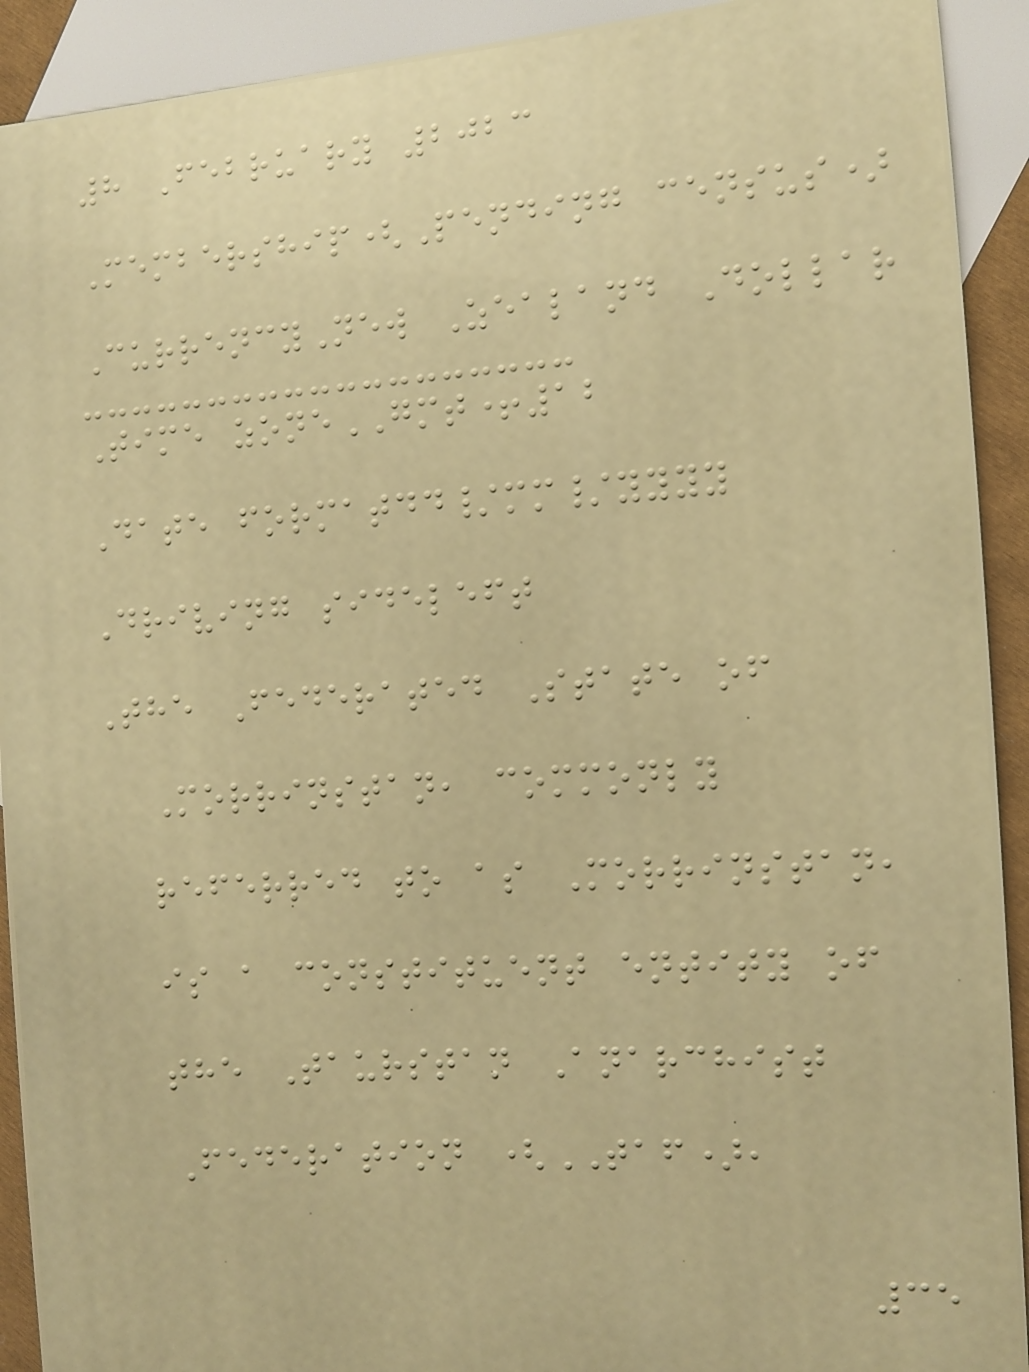8 February 2023
Membership(Pending census)
CurrencyNew Zealand Dollar
Time zoneGMT+12
Date formatdd/mm/yyyy
Driving sideleft
The Federated State of
Morrinstan, commonly
referred to as Morrinstan,
is a constituent entity of
the Taurstan Anarchist
Federation (TAF),
35
